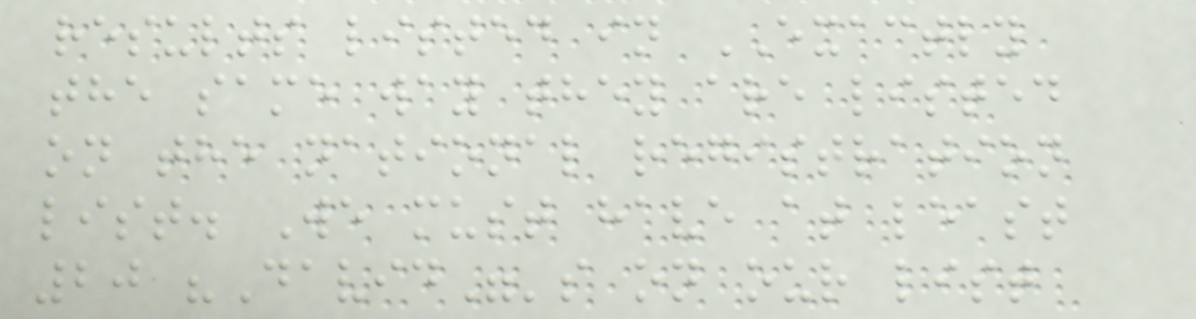results listed in EXACTLY
the same way they are listed
on the national registration
list. We must have at least
20 "David"'s on our list
